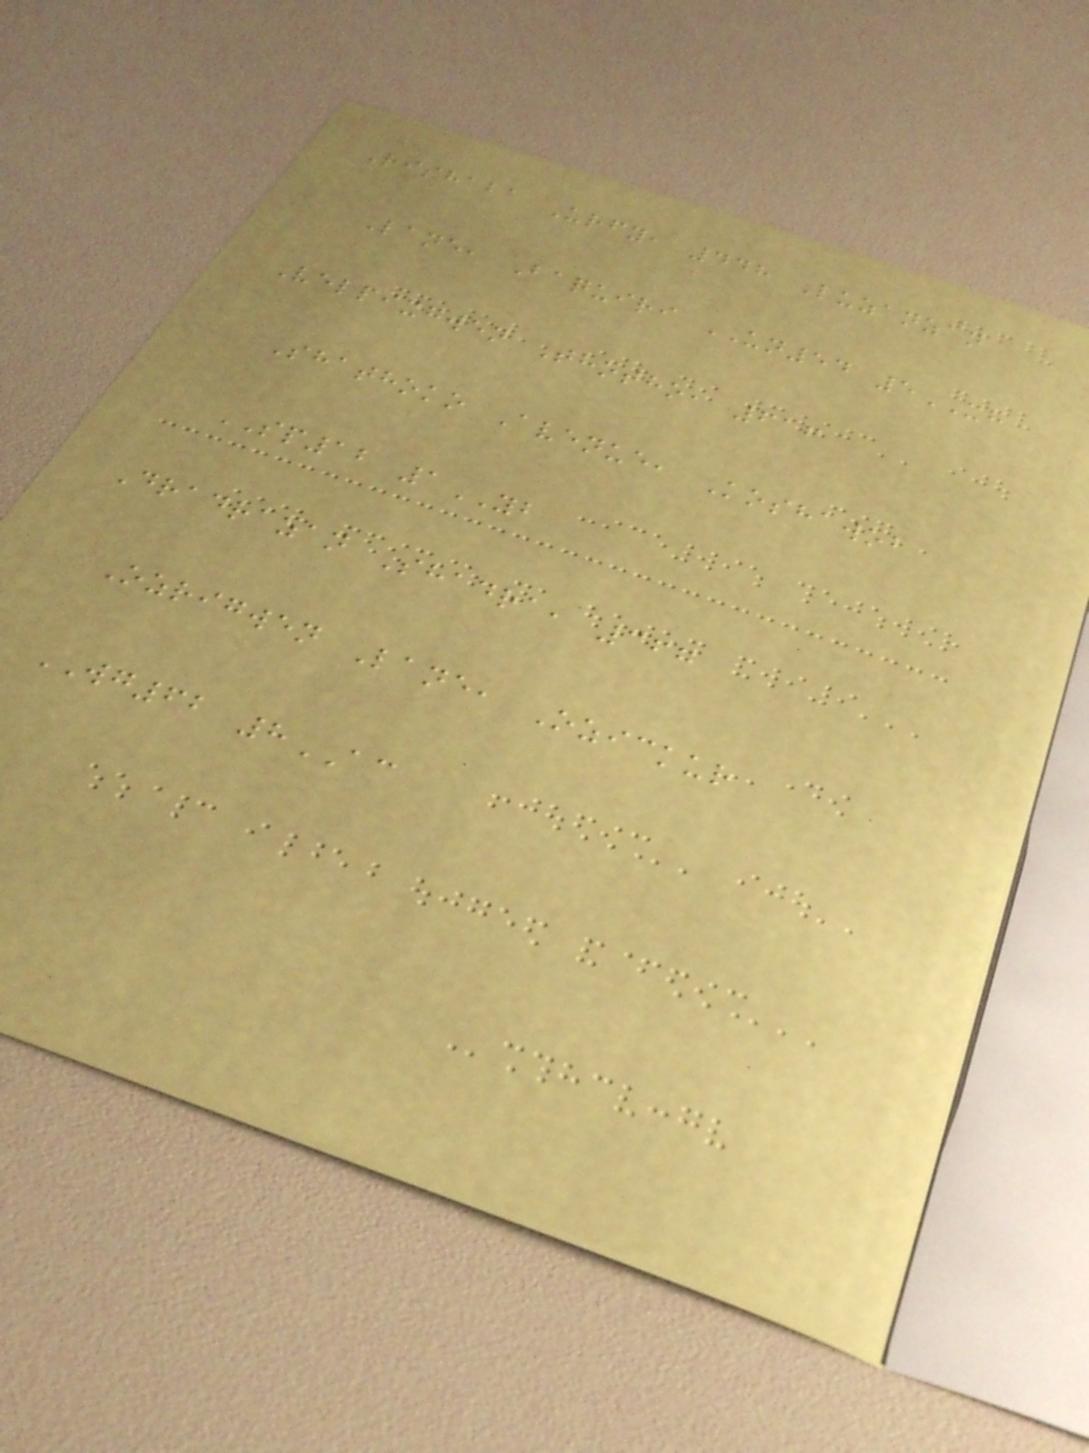Rishaba Urfy, 448 Luzanzan
Lane, Baquiri UN54 5XH
Velpixgwen Thotho, 616
Shathoko Avenue, Koshawob
SP12 1YB
Dradrazan Shadra, 367
Ozrigwen Lane, Ozickur
WG62 8AC
